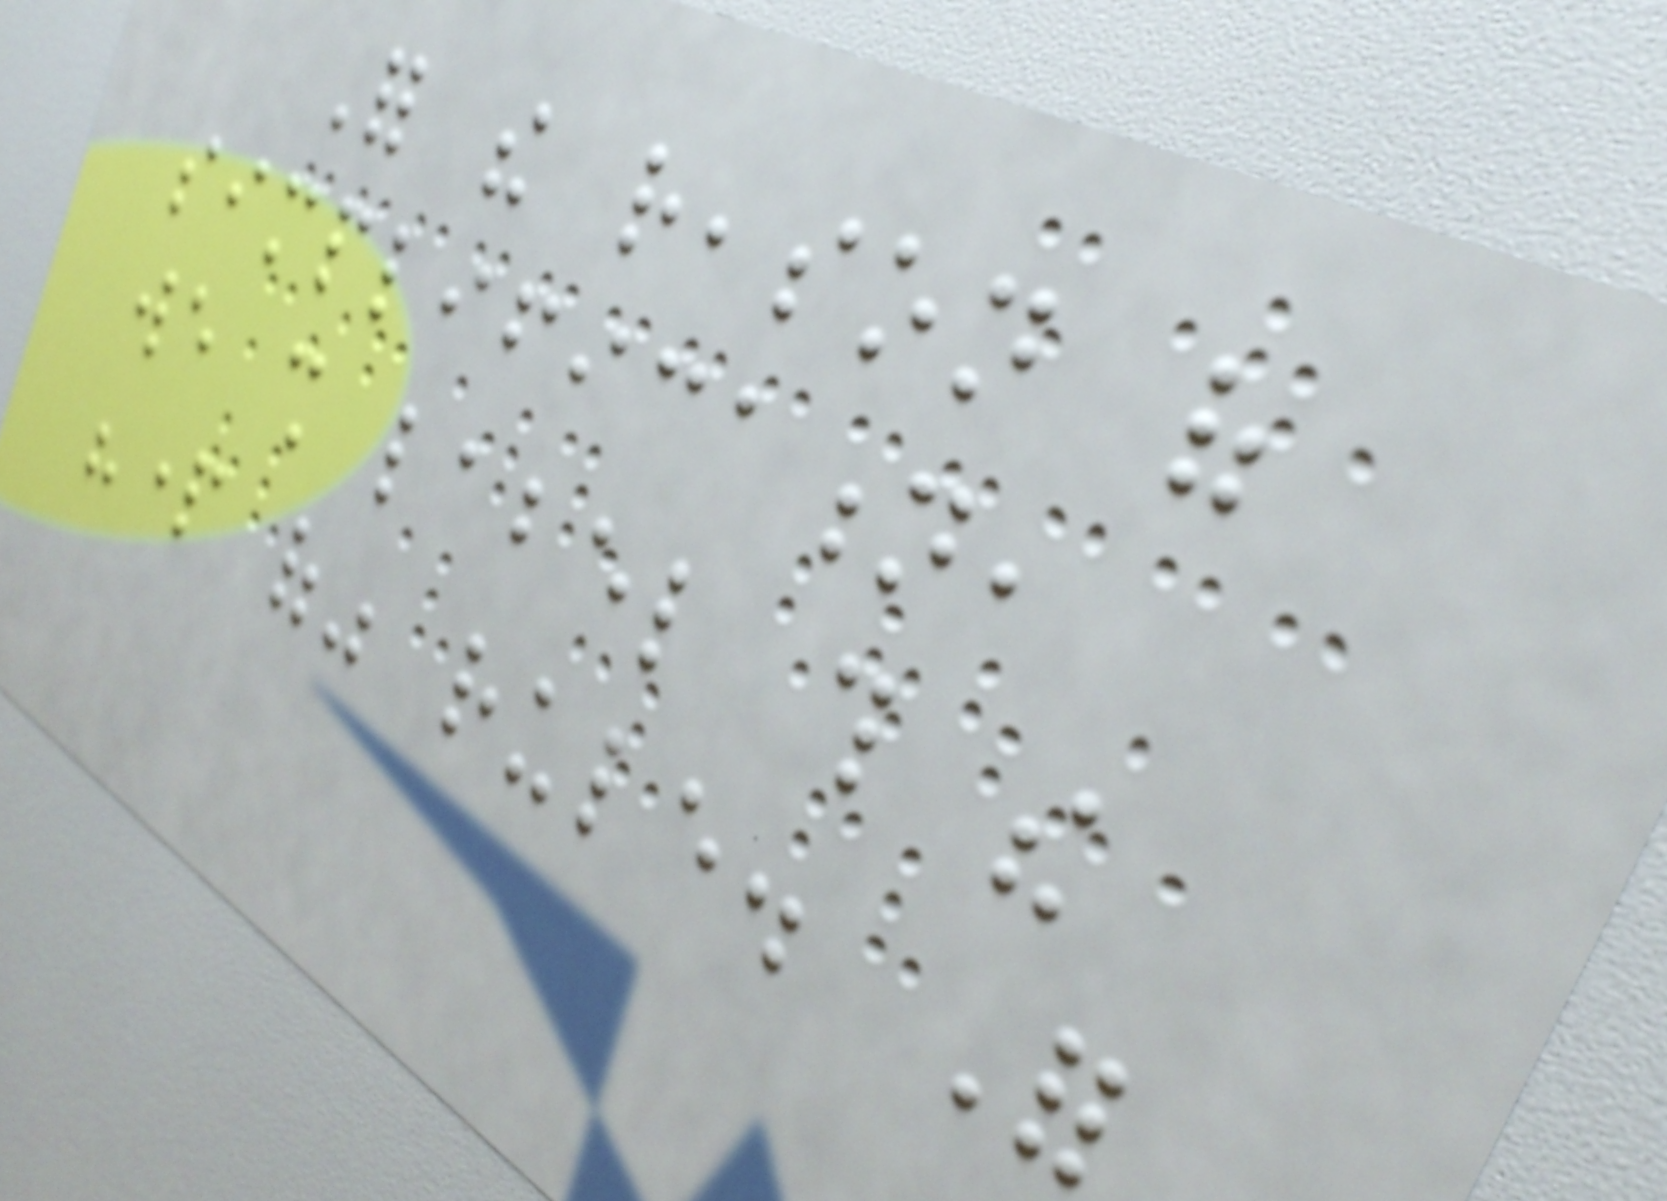For the reason of
simplification,
we shall label this the
"part of" rule. For
